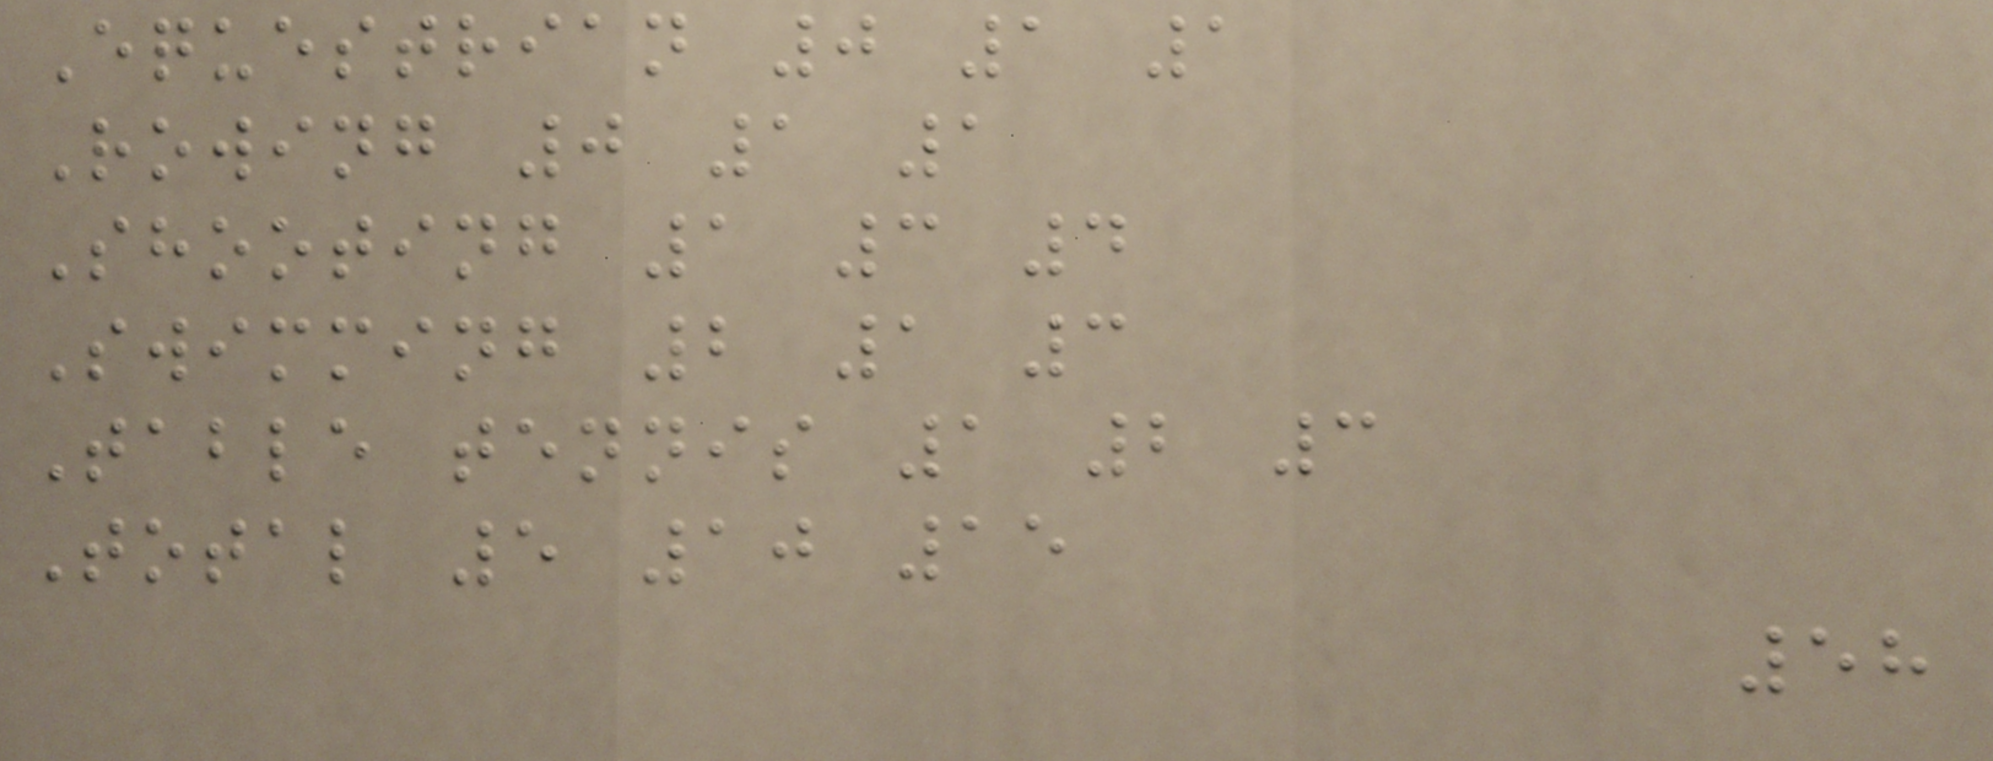Equestrian 0 1 1
Rowing 0 1 1
Shooting 1 3 4
Swimming 2 1 3
Table tennis 1 2 3
Total 5 10 15
58
